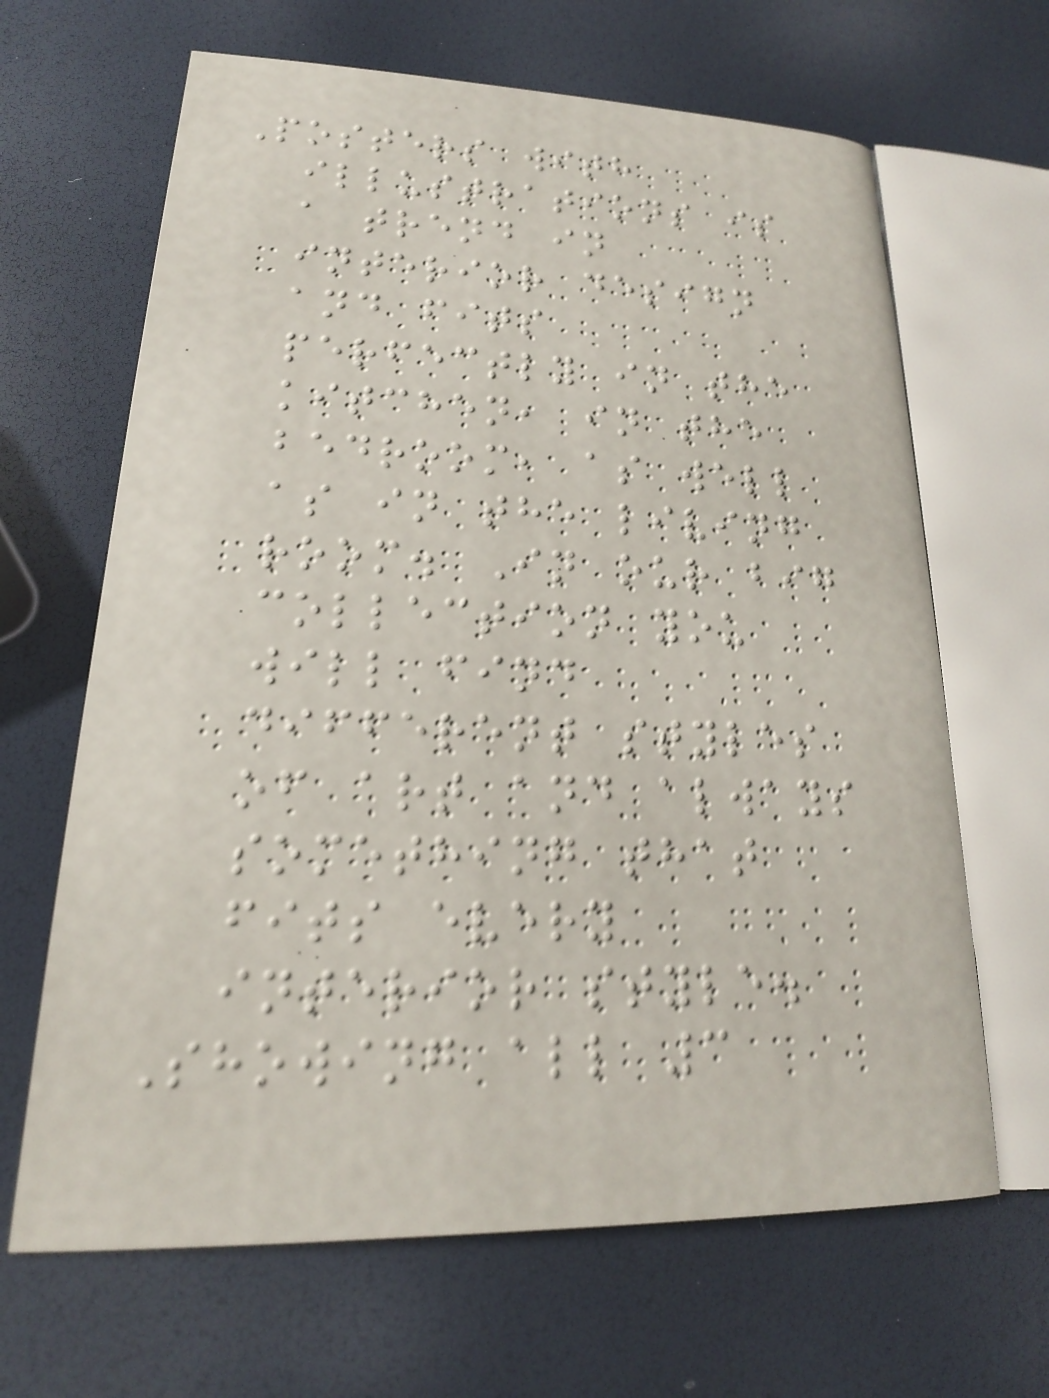Posters with
illustrations is
a trend in
interior design
and fits
perfectly in the
kitchen, in the
bedroom, as well
as in the living
room. In our big
collection you
will find
different styles
of art and always
something that
fits every
interior style.
Showing all 3
